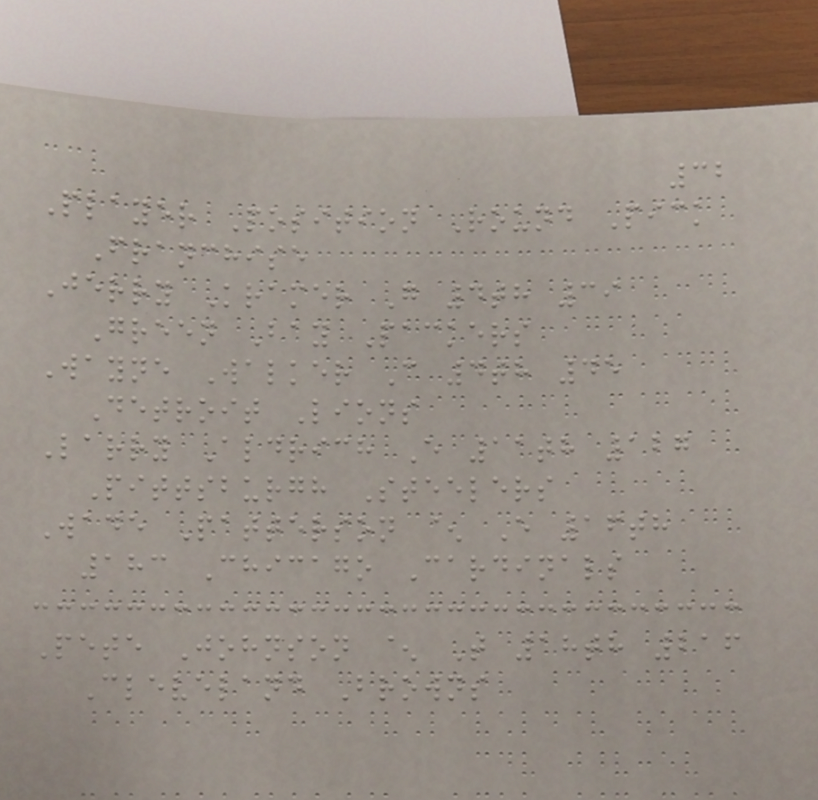32
Player Position Round Pick
Franchise
Jerry Kramer G 4th 39
Green Bay Packers
Wayne Walker C 4th 45
Detroit Lions
Larry Aldrich E 11th 127
Pittsburgh Steelers
Wade Patterson ^ E 16th
183 Chicago Cardinals
Pete Johnson ^ T 18th 216
Cleveland Browns
